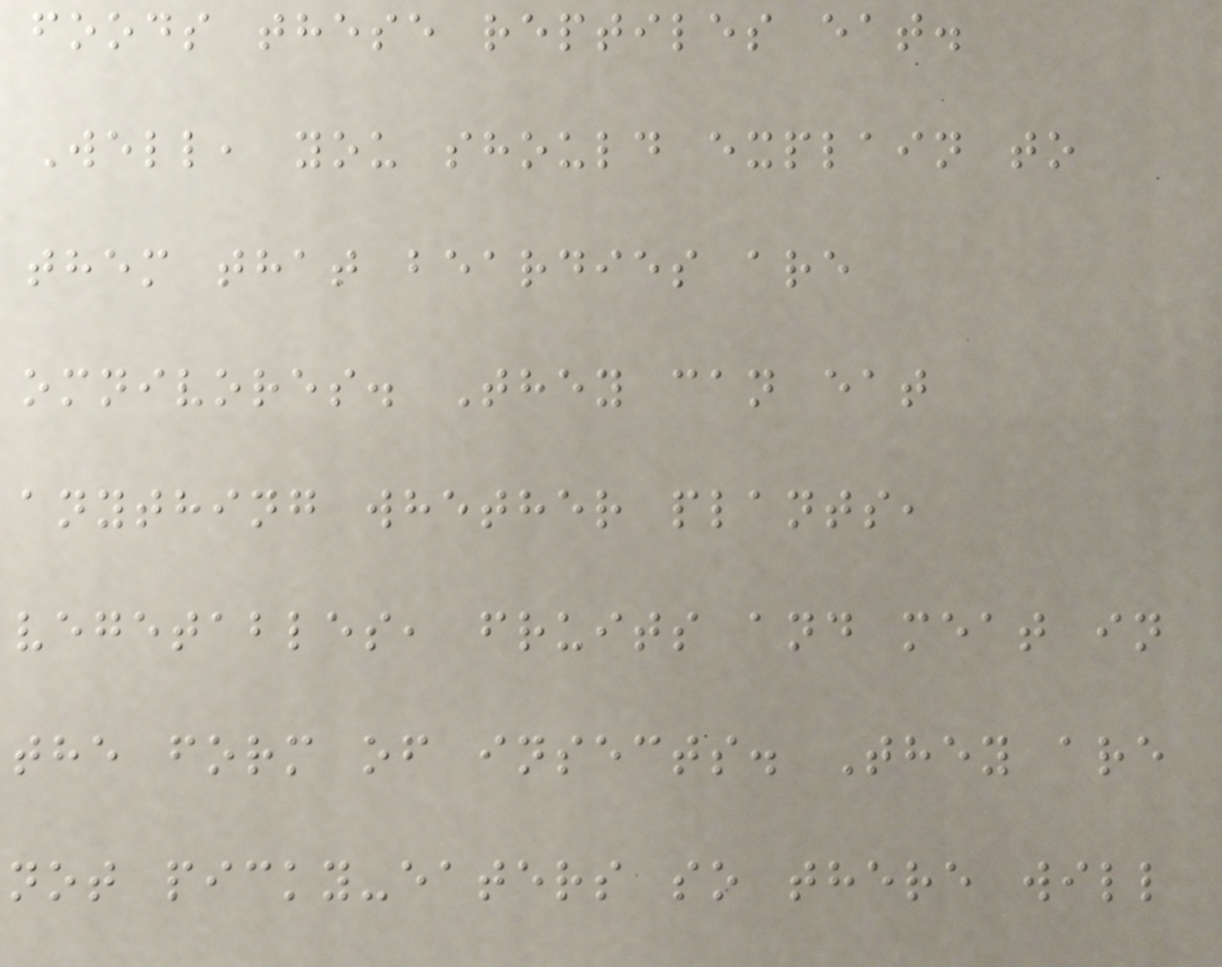foods these reptiles eat.
Well, you should explain to
them that beardies are
omnivores. They can eat
anything whether plants,
vegetables, fruits and meat in
the form of insects. They are
not picky-eaters so there will
